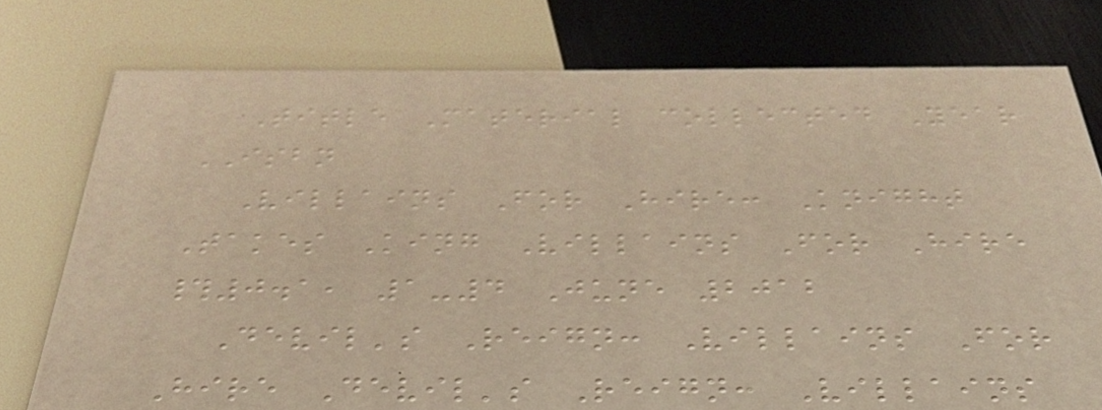Title Material collected Year
ISBN
Villains For Hire: Knight
Takes King Villains For Hire
#0.1, 1-4 June 2012
Devil's Reign: Villains For
Hire Devil's Reign: Villains
